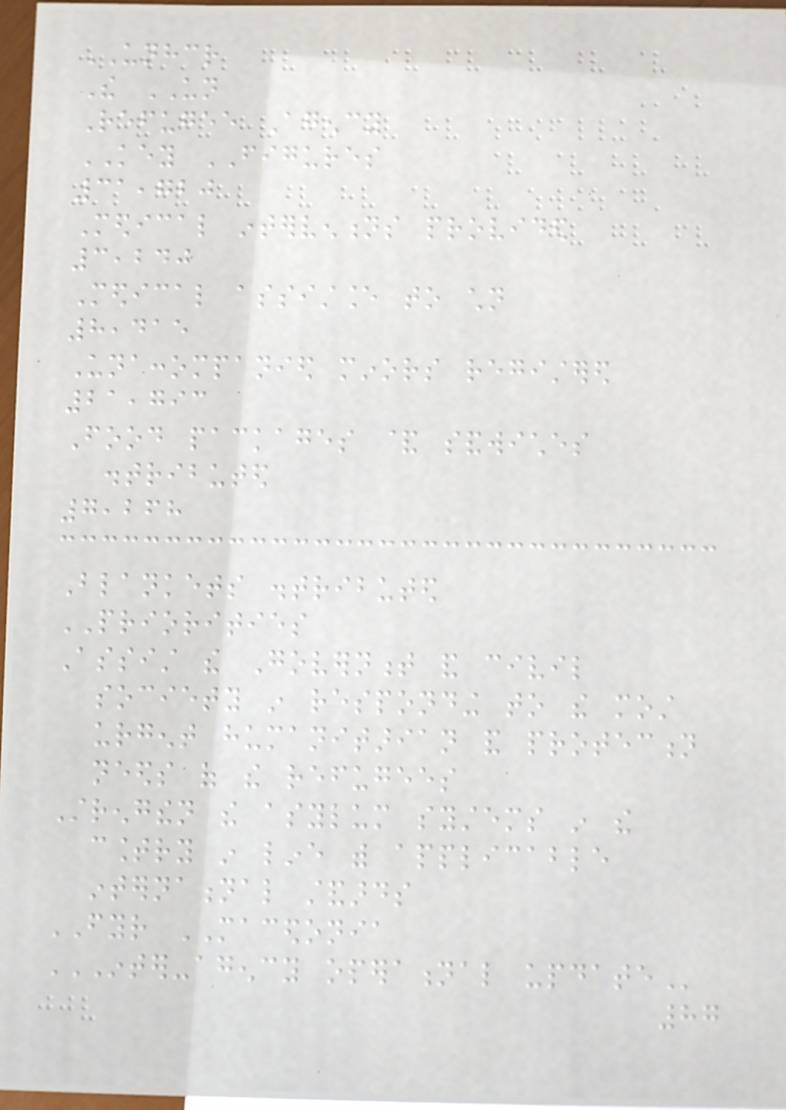UNHCR
The UN
Refugee Agency
KEY FIGURES
31,720
Medical interventions provided
3,240
Medical assistance to children
8,415
Unaccompanied minors registered
21,793
Food packages & sandwiches
distributed
7,268
Blankets distributed
PRIORITIES
Assist the Government and civil
society in responding to the most
urgent humanitarian and protection
needs of the refugees
Strengthen the asylum systems in the
country in line with applicable
international standards
FYR MACEDONIA
INTER-AGENCY OPERATIONAL UPDATE
87
